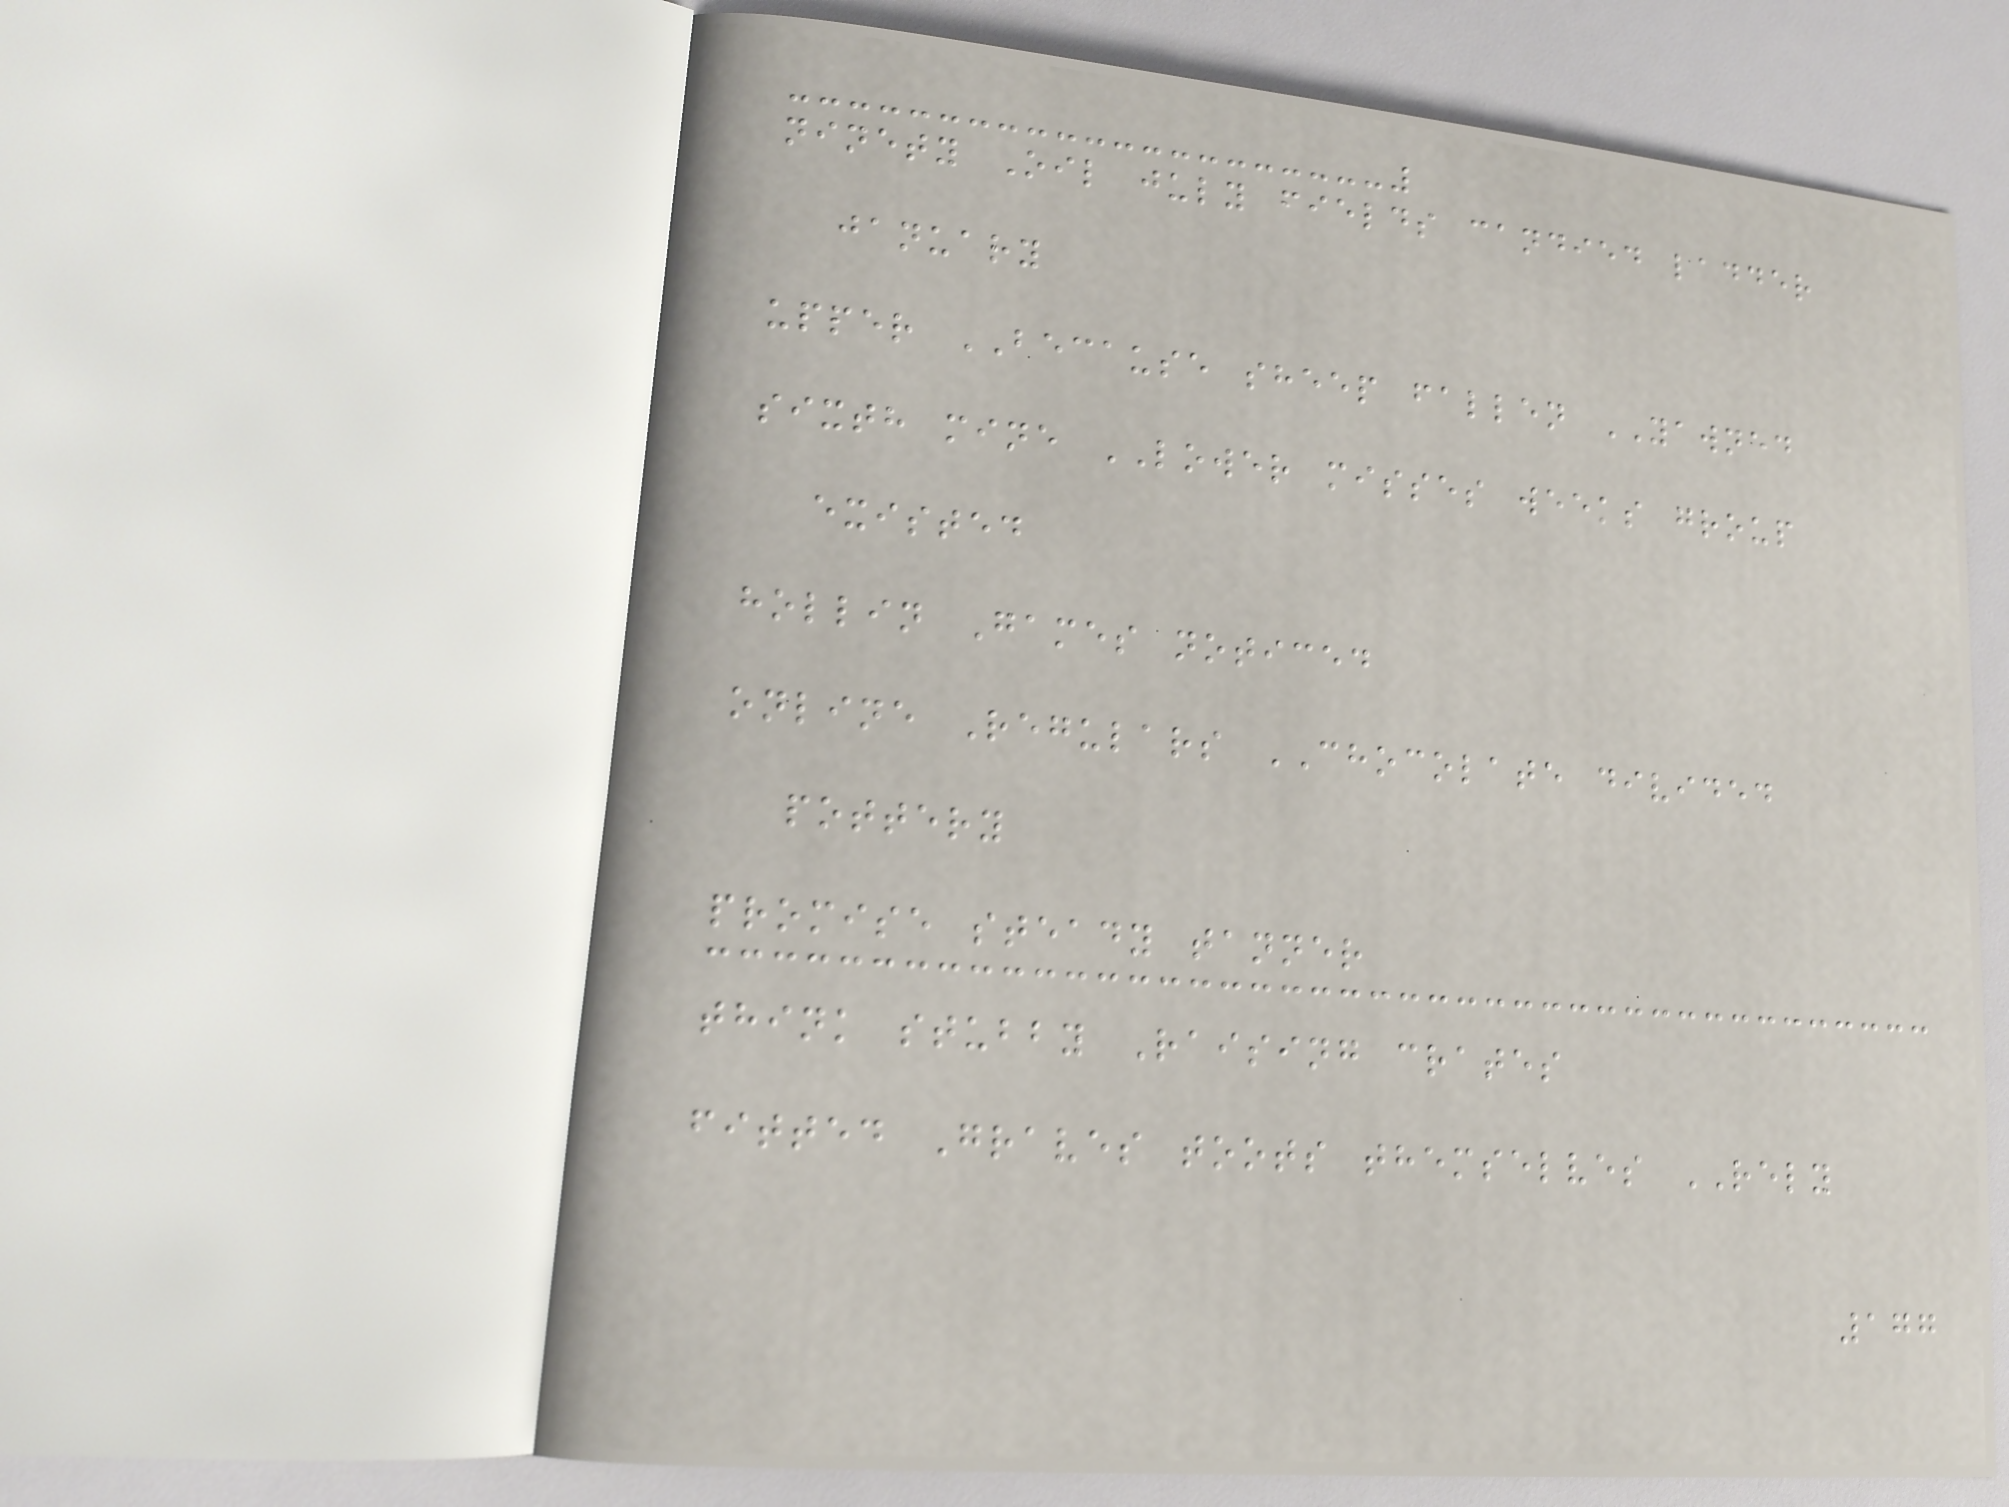ninety Oil july fields candied ladder
january
upper BECAUSE sheep fallen YAWNED
sixth mine LOWER misses weeks group
existed
hollin Games noticed
online Regulars CHOCOLATE divided
pottery
promise steady tanner
think stubby Raising crates
fitted Graves toots themselves RELY
177
